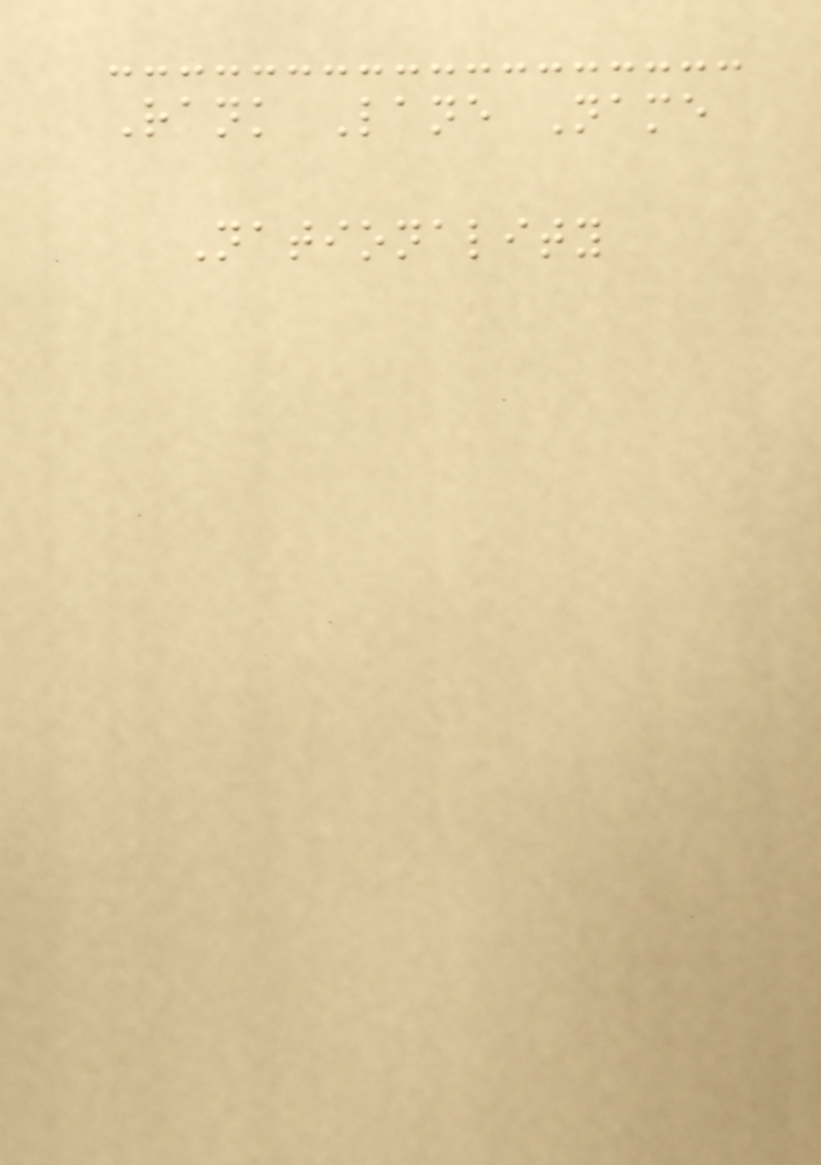Rank Lane Name
Nationality
